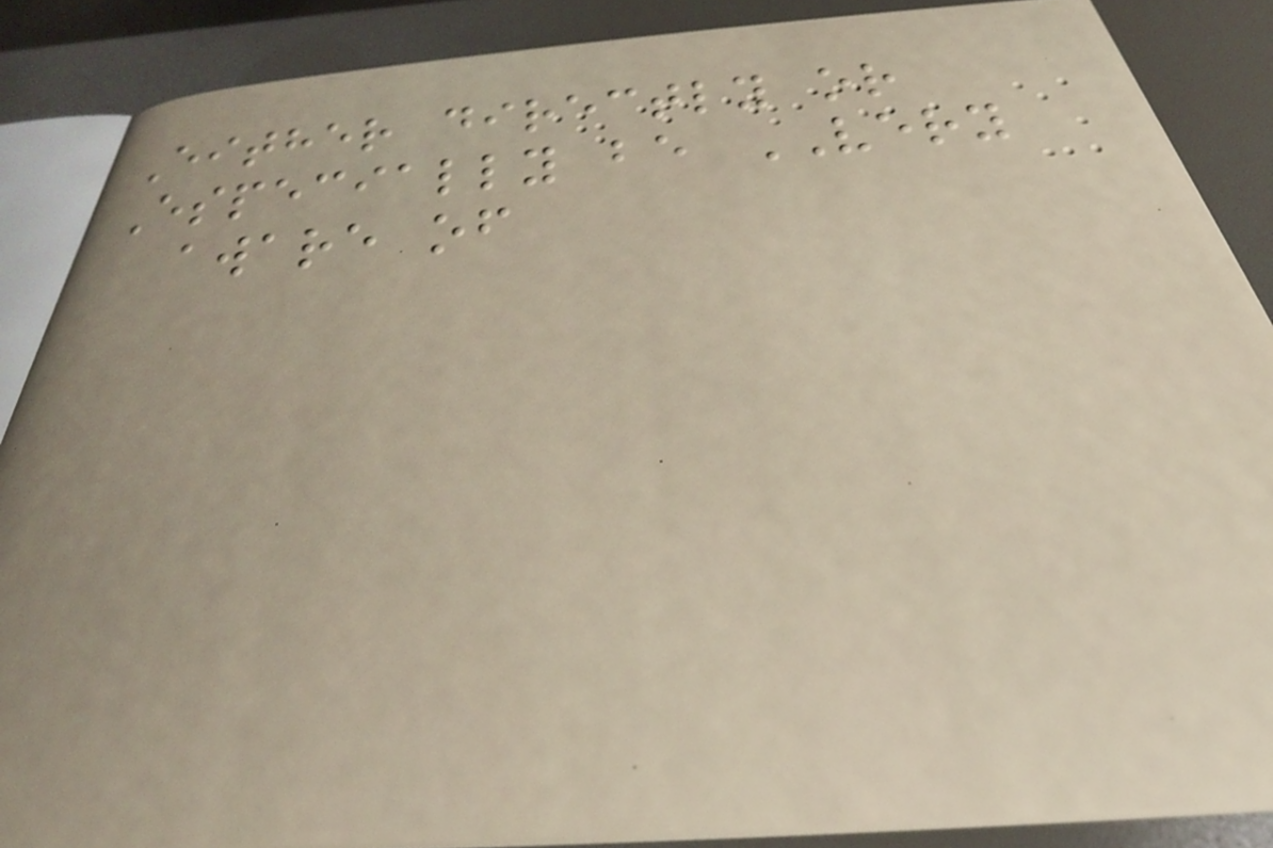Either directly or
Especially be VERY
aware of
